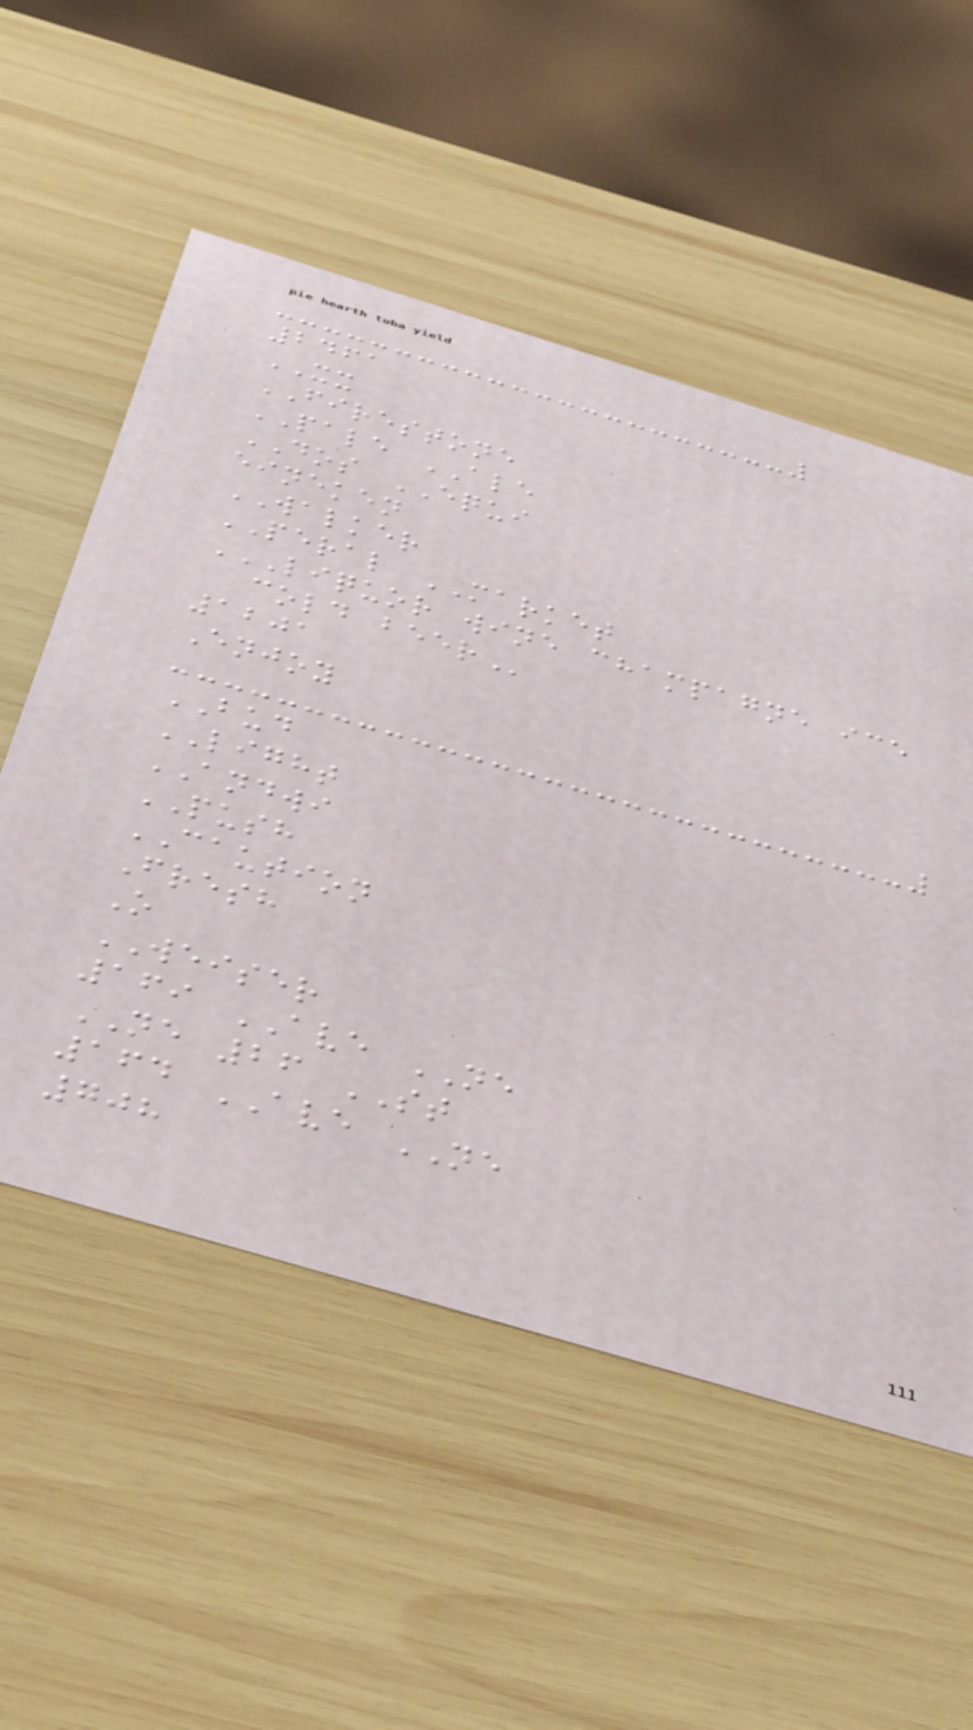2461
XX
FIRESTONE
PALE ALE
DOS EQUI
eineken
WALKER
PERAL MARKET
LIQUOR WINE CHAMPAGNE ICE
COLD BEER
1201
Enjoy
BUD
LIGHT
ANDWI
PUSH
CAUTION
Fresh
O
WEISER
169 AVE NE
NE 26 ST
164 AVE NE
708
